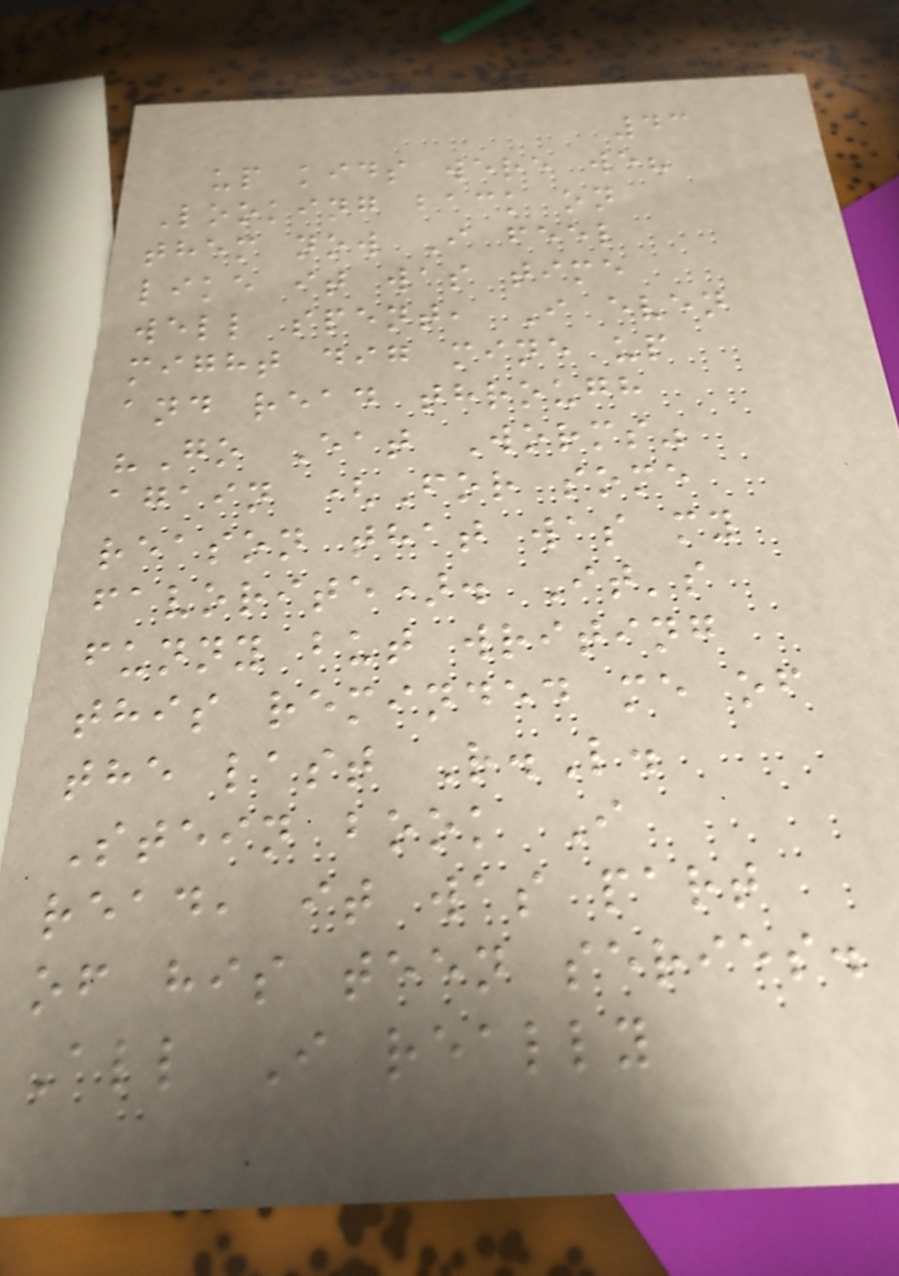43
up kids were we?
Looking back on
them now I feel
like it was time
well spent, I even
might dig mine up
and read through
"Go Eat Worms"
again (For some
reason that was my
favorite). It's
funny but writing
this reminded me of
the last R.L.
Stein book I
read, it was part
of his teen series.
All I really
